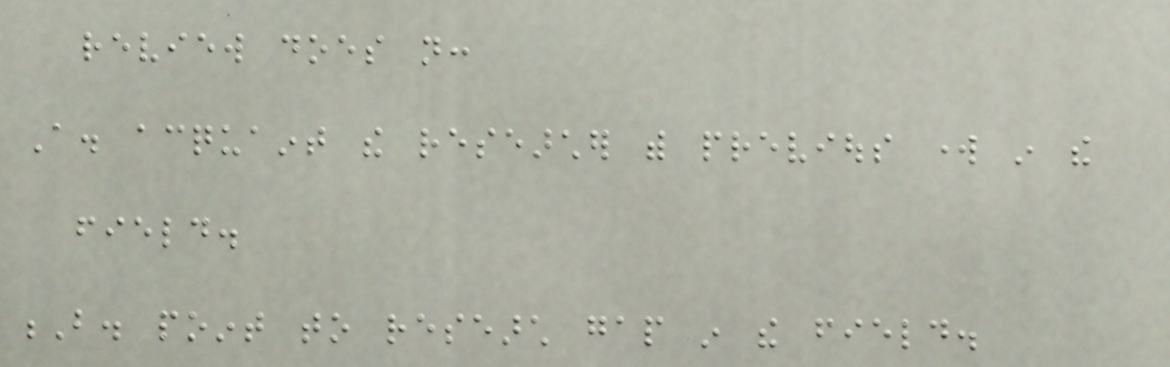review does not:
A. acquaint the researcher with previous work in the
field.
B. point to research gap in the field.
